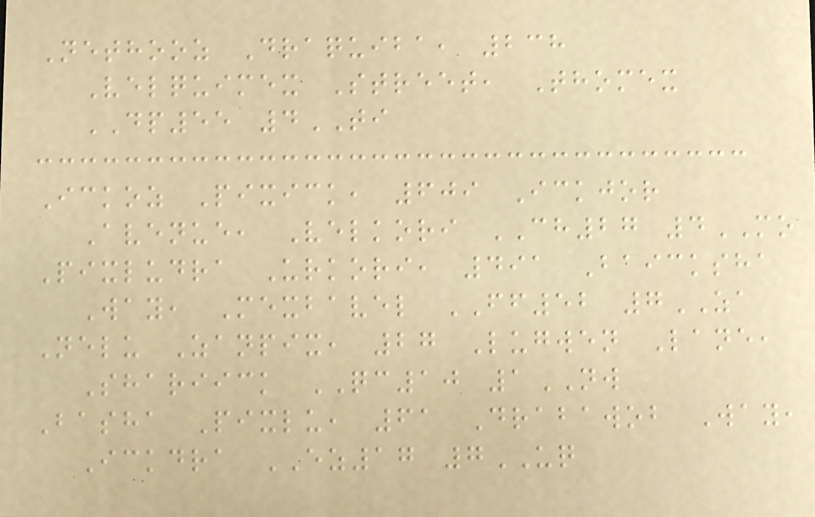Nethooz Draquiba, 238
Velquimex Street, Thomex
DP55 4TI
Ickoz Pixick, 609 Ickjor
Avenue, Velkori CH27 4MO
Pixludra Urkori, 491 Baicksha
Way, Mexbavel FF52 7ZA
Nelu Zanpix, 27 Lugwen Lane,
Shariick QC10 1NW
Basha Pixlu, 61 Drabawob Way,
Ickdra EZ17 7UQ
